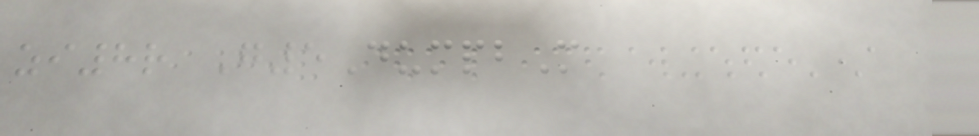zi8r G5DumpbM
